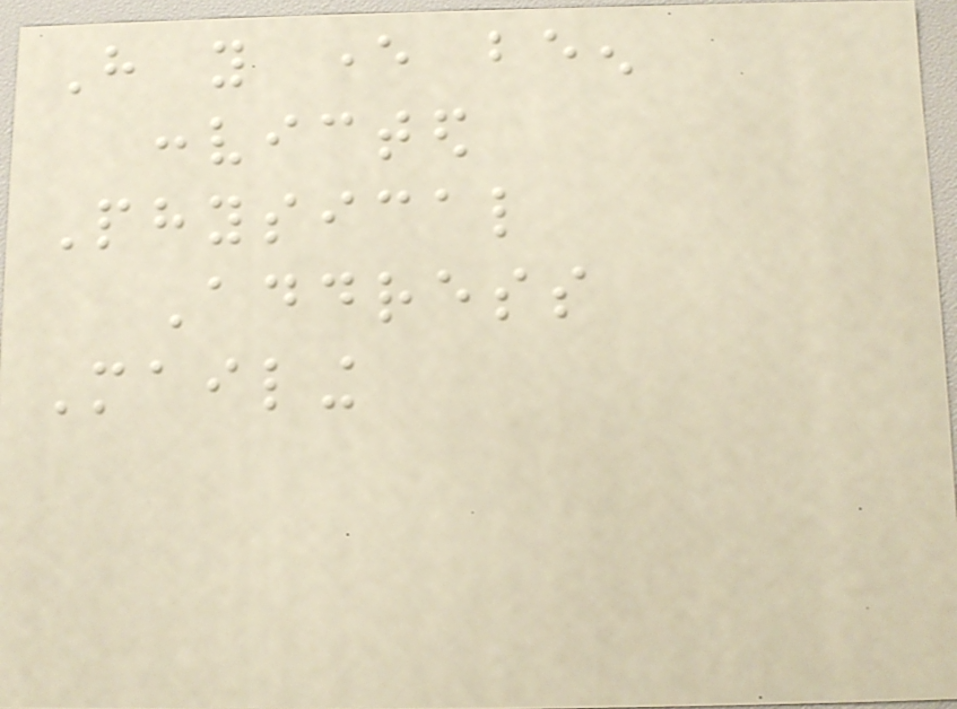Have you ever been
convicted
Physical
Address
Mailing
